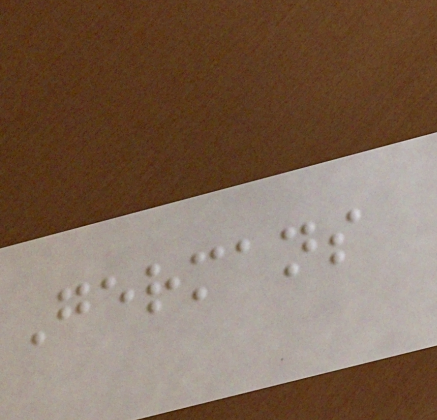Germans
